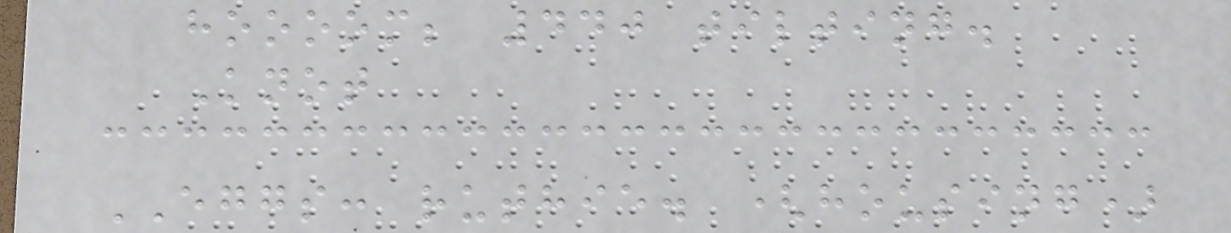hoooom; 440 tilting.
Knot
EGGS: ruthie. (housing)
